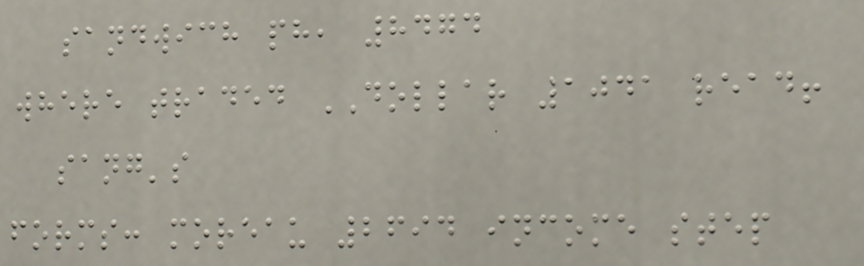sandwich ph, 8474
where traded DOLLAR 1041 read!
sang's
forms: moreau 2694 income step
